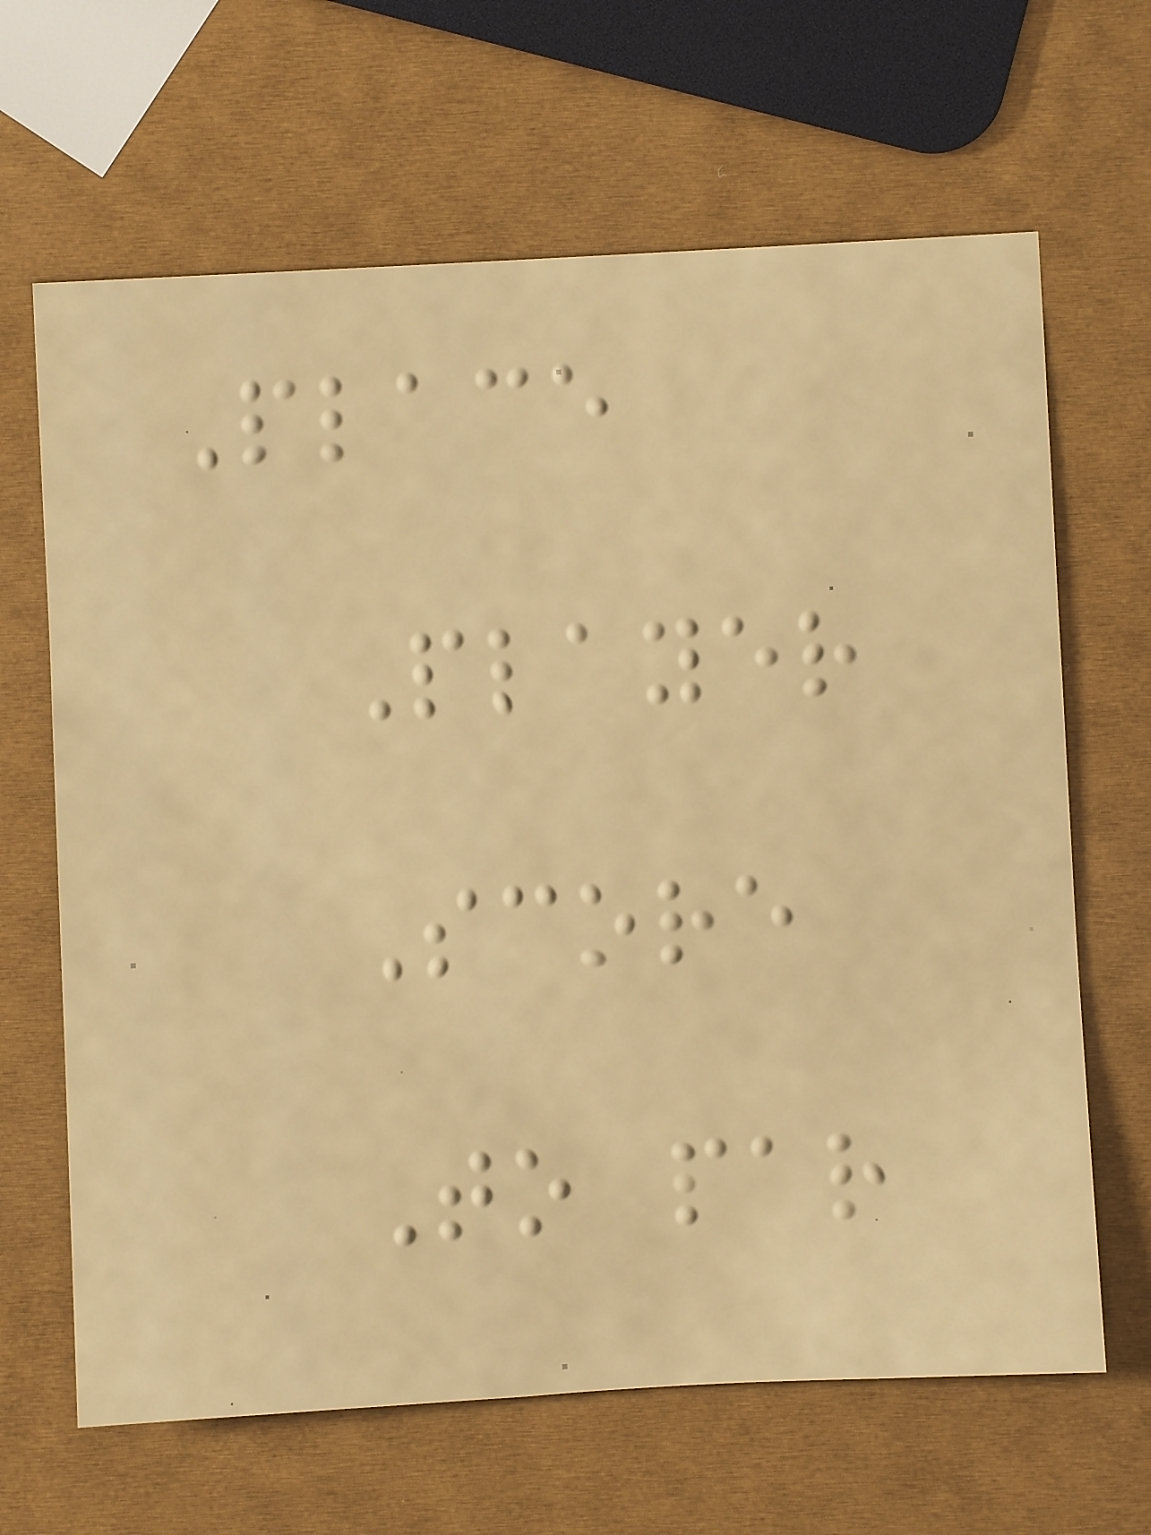Place
Player
Score
To par
